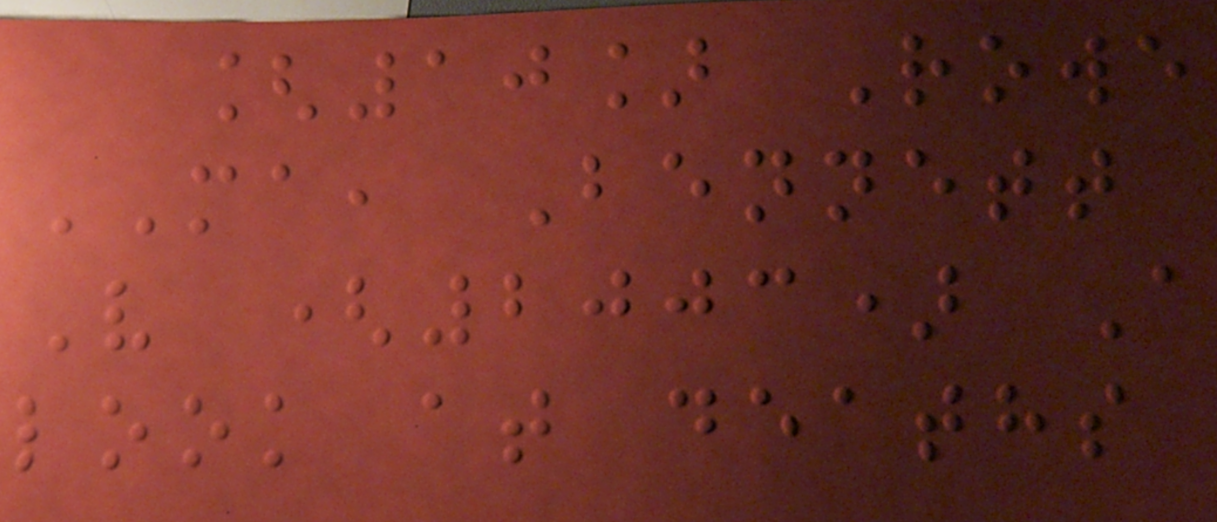[10] Rowe
MA, Bennett
V (2003) A
look at deaths
